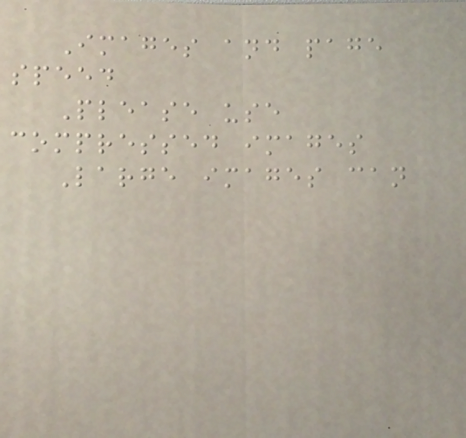Images and page
speed
Please use
compressed images
Large images can
